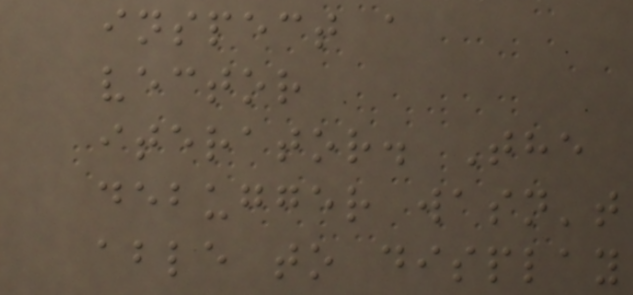inspect a
vector
iterator. The
debugger wasn't
able to display
